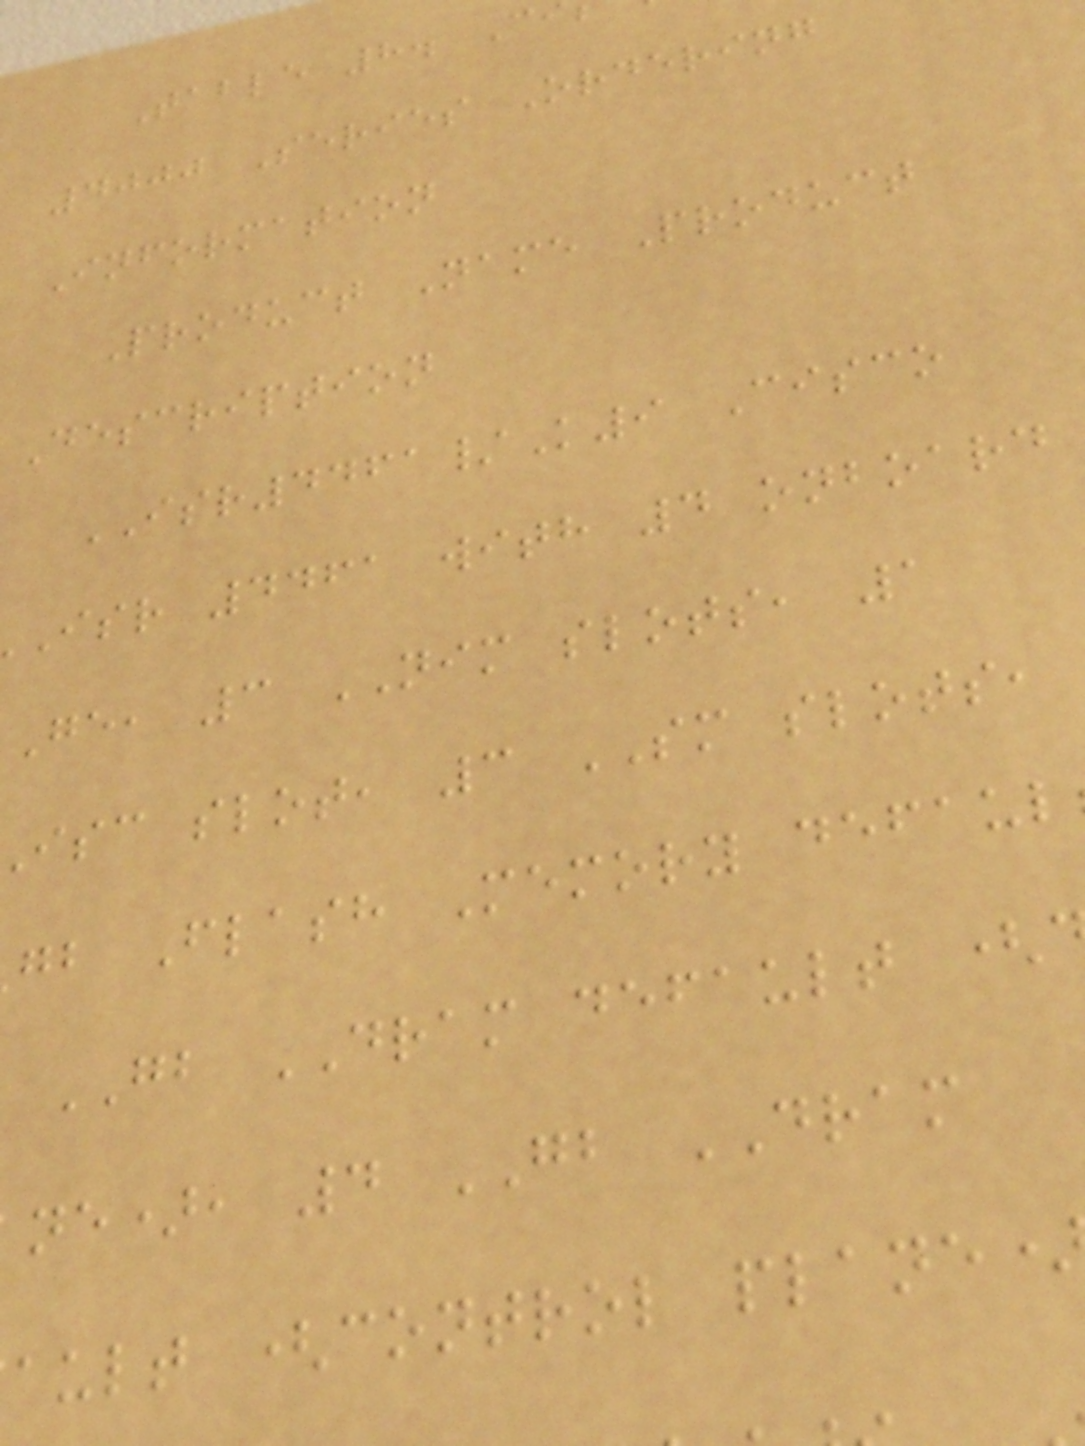Table 8. C
4000 Series Ordering
Information
Product Name Product
Description
ISR4461/K9 Cisco
isr 4461 with 4 onboard
ge, 3 NIM slots, 1
isc slot, 3 SM slots,
gb Flash Memory defaul
GB DRAM default (
ne), 4 GB DRAM
ault (control plane
